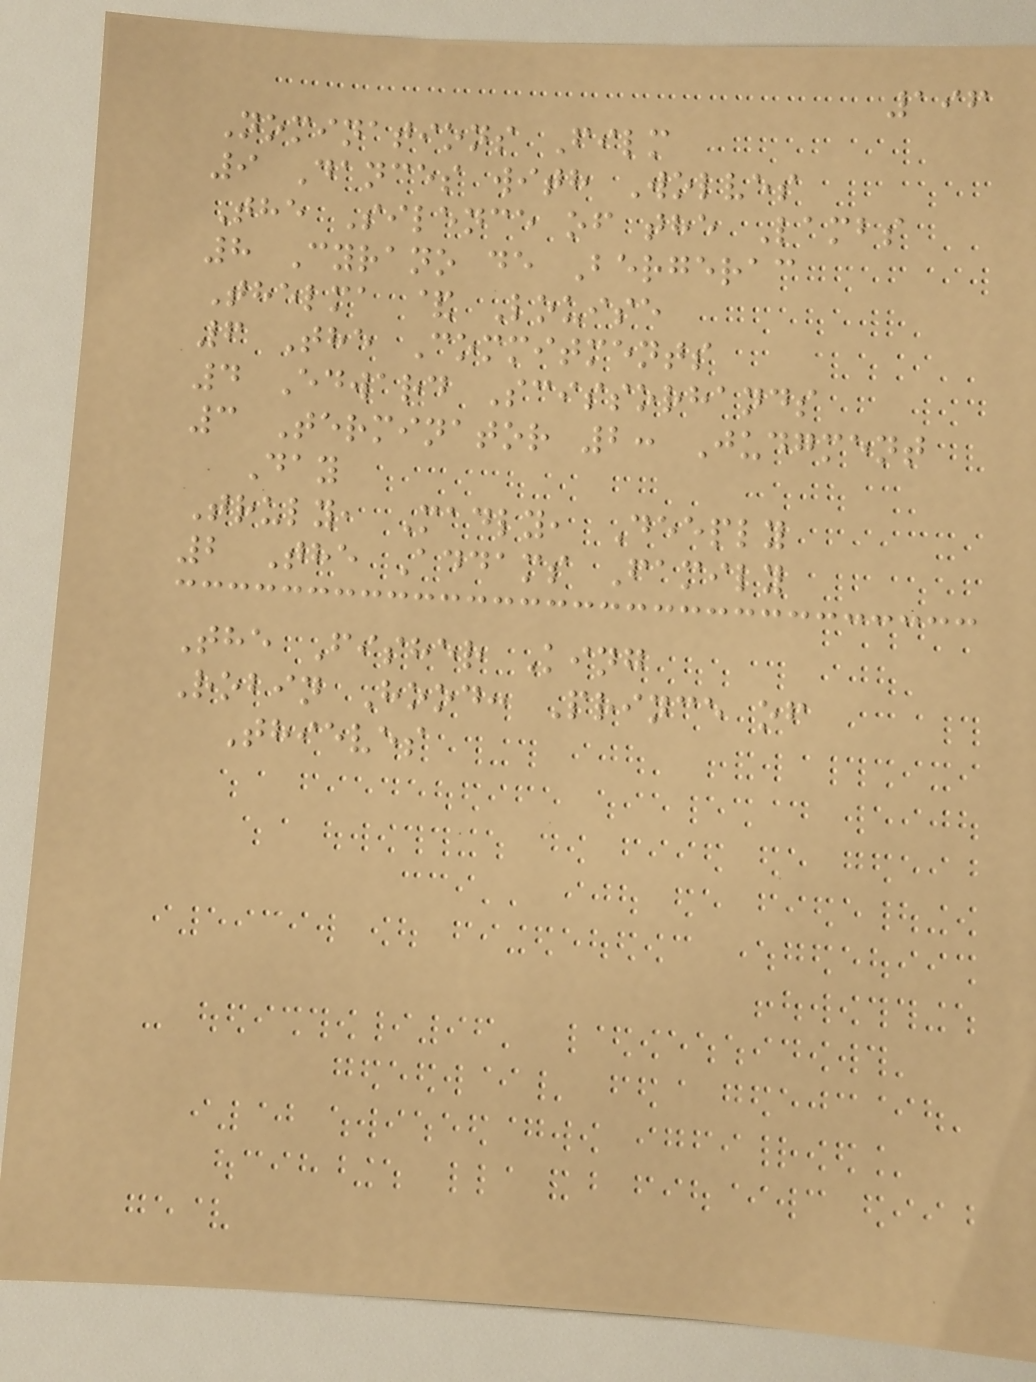196
Nominations Film
9 Dances with Wolves
The Silence of the Lambs
8 Cyrano de Bergerac
Thelma & Louise
6 The Commitments
4 Edward Scissorhands
3 Terminator 2: Judgment
Day
Truly, Madly, Deeply
2 The Addams Family
The Fisher King
Robin Hood: Prince of
Thieves
